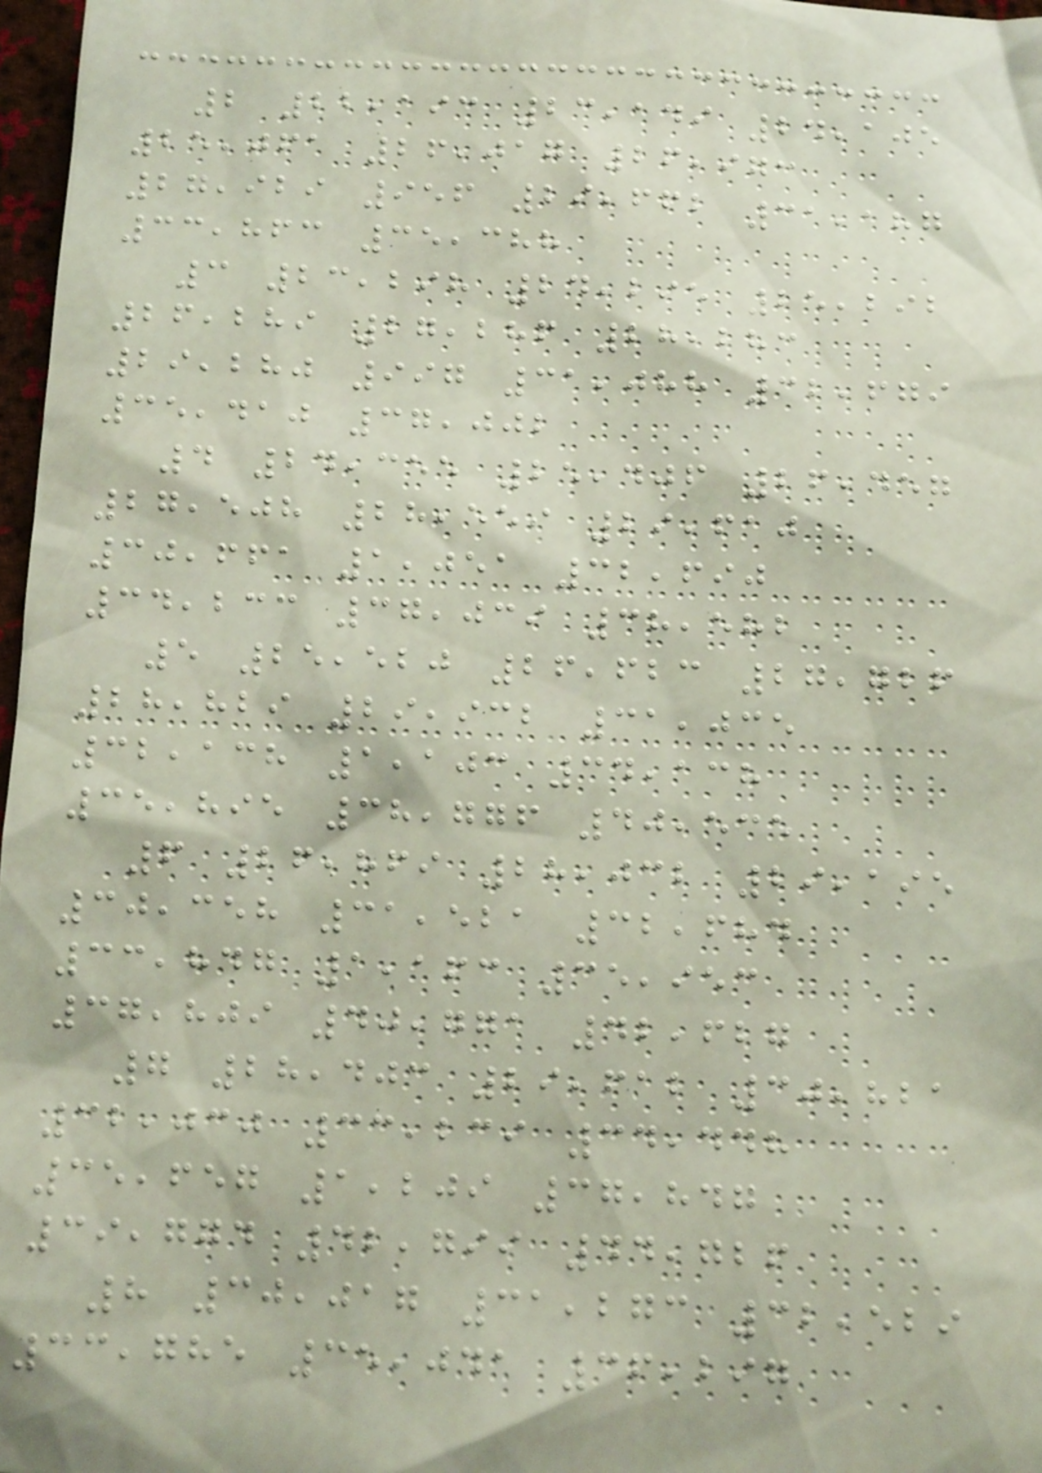2 22,193 23,149 24,105
25,061 26,017 26,973
27,929 956 29,662 31,187
33,863 35,388
3 23,298 24,295 25,292
26,289 27,286 28,283
29,280 997 31,088 32,679
35,410 37,002
4 24,355 25,406 26,457
27,508 28,559 29,610
30,661 1,051 32,690
34,233 37,039 38,582
5 25,520 26,623 27,726
28,829 29,932 31,035
32,138 1,103 34,138
35,895 38,776 40,535
6 26,869 28,032 29,195
30,358 31,521 32,684
33,847 1,163 35,953
37,809 40,771 42,627
7 28,403 29,612 30,821
32,030 33,239 34,448
35,657 1,209 37,847
39,774 42,799 44,726
8 30,017 31,273 32,529
33,785 35,041 36,297
